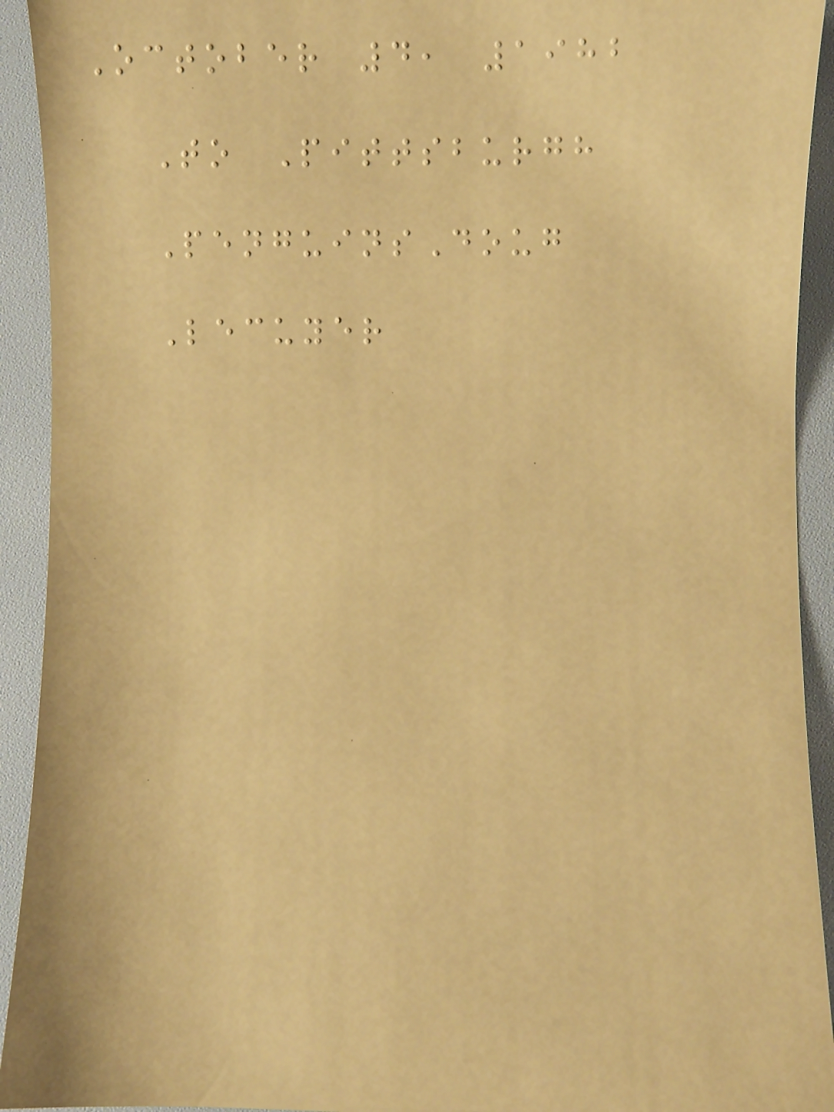October 4, 1982
To Pittsburgh
PenguinsDoug
Lecuyer
